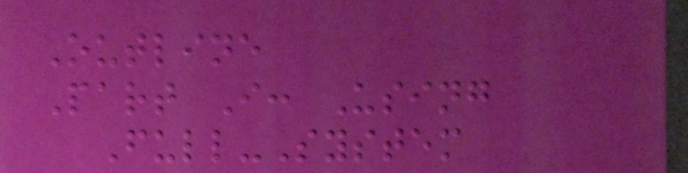Outline
Part I: Using
Full-System
